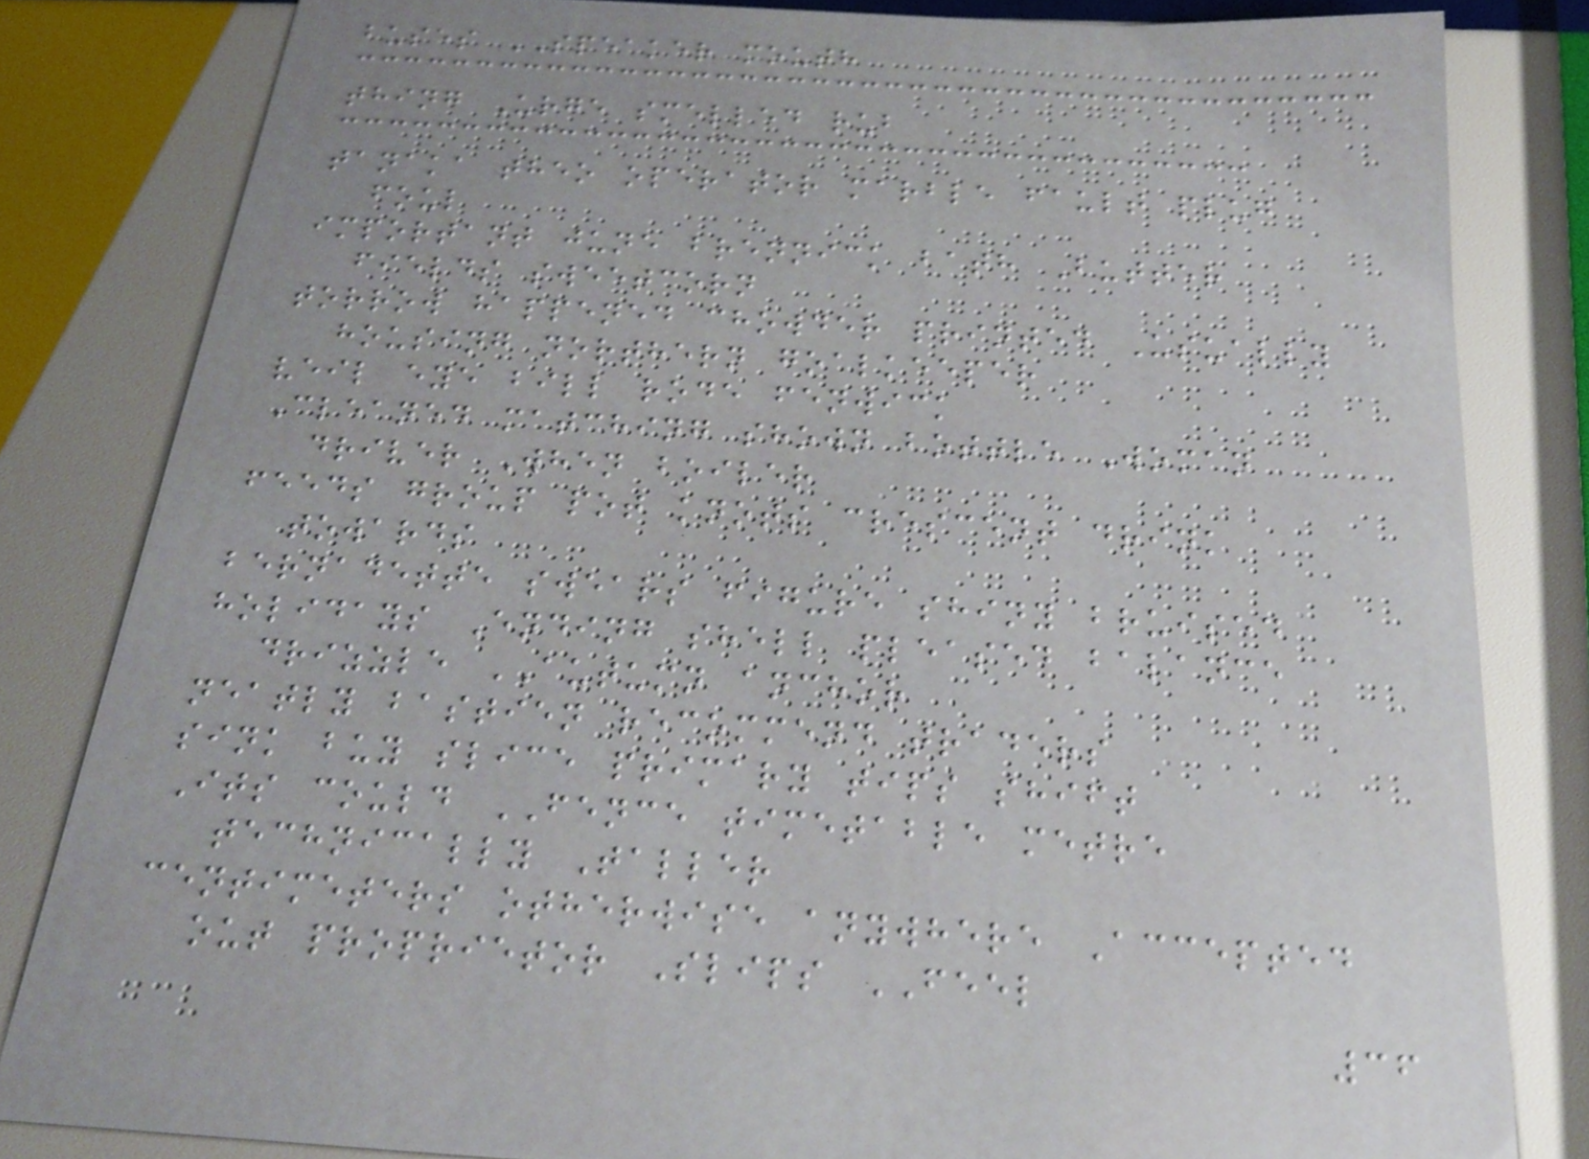buses SPEAKER mouth
thing Urge smelled rub
tanaka theo operator marble fault plug
foul
important june brennick bath Butter
fields sweetcorn
torrow happened chowder printed Usually
housing northern goalkeeper
veil eye bill rode fenwick
Cleaned matching shown bottle Woman
driver When boiler
feeds group pot knots crescent drink
towards
bernadette swears figure shiny bruised
holidays Ending shell pleased balance
drizzle AUTUMN anchor
neatly bastien recommend traders
sink buy slice primary tips shift
Its could FENCE timetable metre
technically Taller
centimeters otherwise anywhere Accepted
out proprietor Slips FEEL
36
